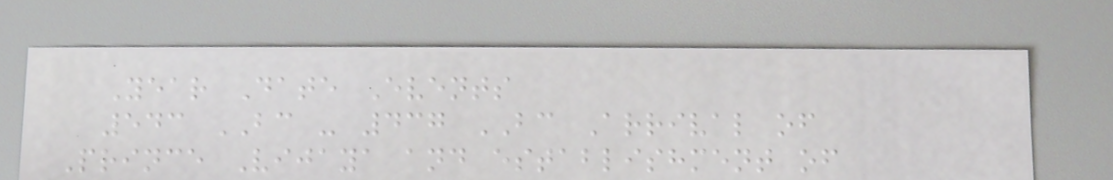Year Date Events
543 BC - 437 BC Arrival of
Prince Vijaya and establishment of
